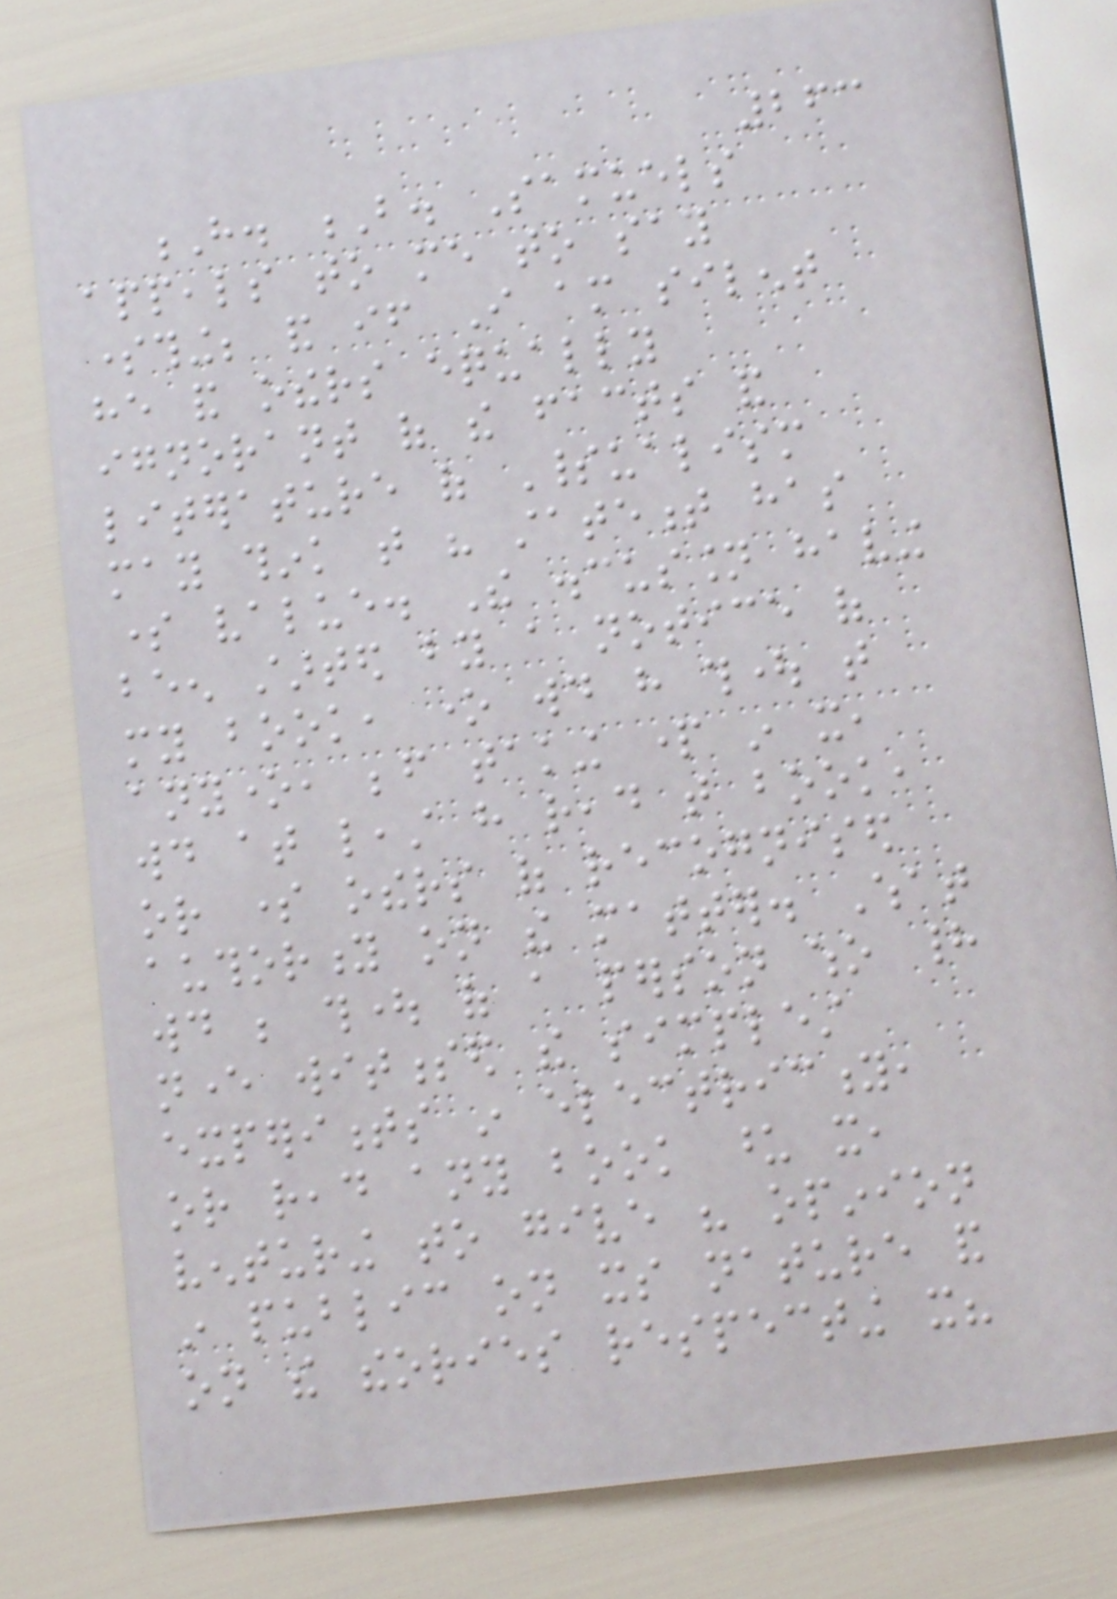263
H. B. Samuels
appeals to me to say
something; and if I am silent
he and others equally
ignorant of the facts and
literature of Spiritualism
may think that his statement has
some value. The discussion having
been started by a notice of
my book, one would have thought that
anyone, before taking part in it,
would at least have read that book,
or some others of recognised
authority on the matter. What
would be thought of a person who had
never witnessed the simplest
experiments in electricity,
or read any book upon it,
venturing to give his opinion
in public on its nature and
on the theories respecting it?
